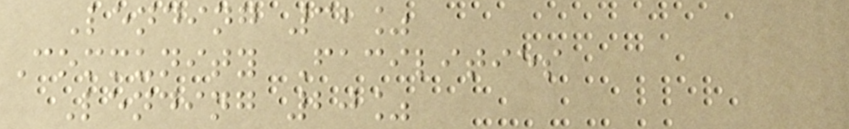Lending 32%
Community Facilities
Lending 20%
